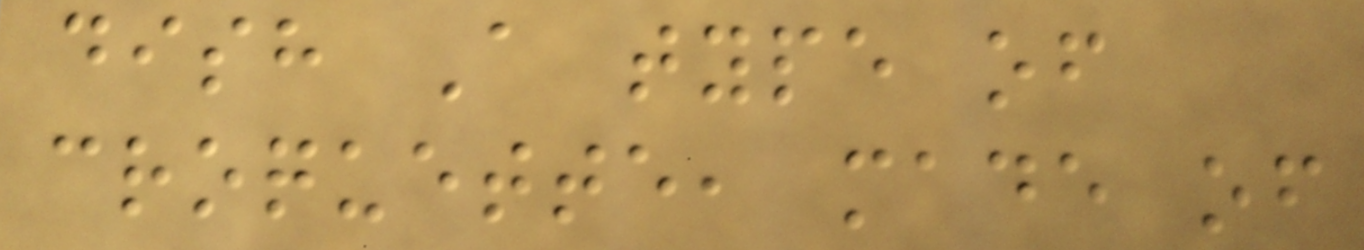dish A type of
croquette, made of
